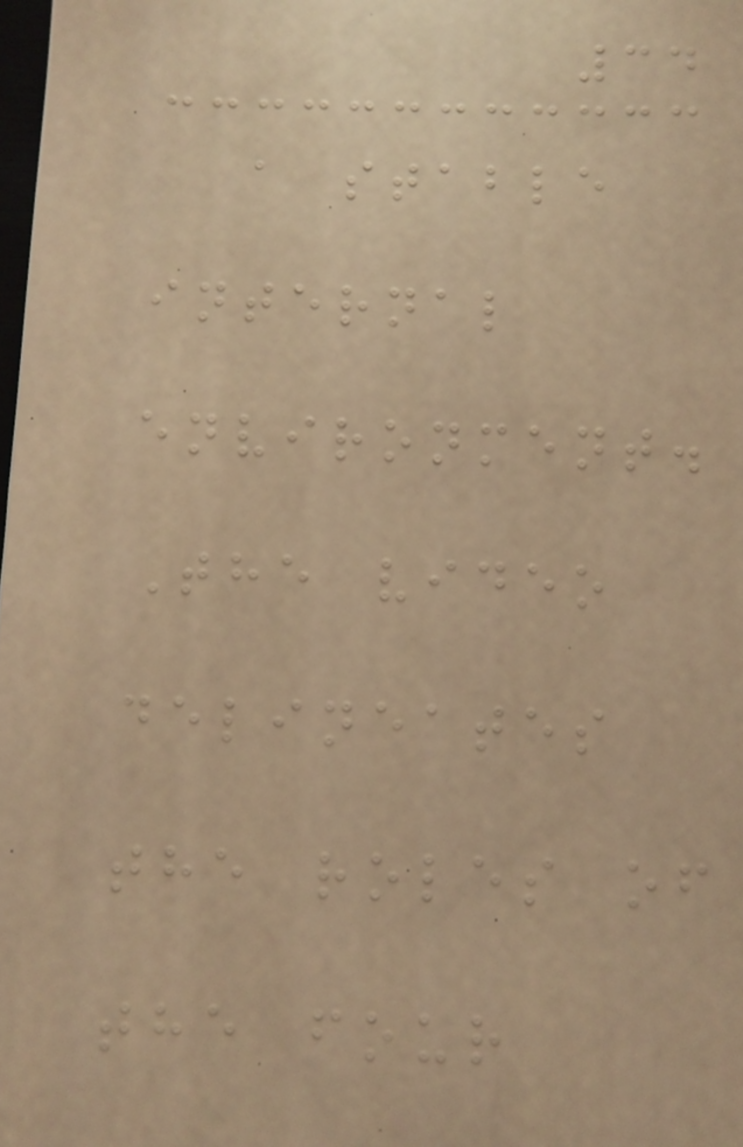34
a stable
internal
environment.
The video
delineates
the roles of
the four
